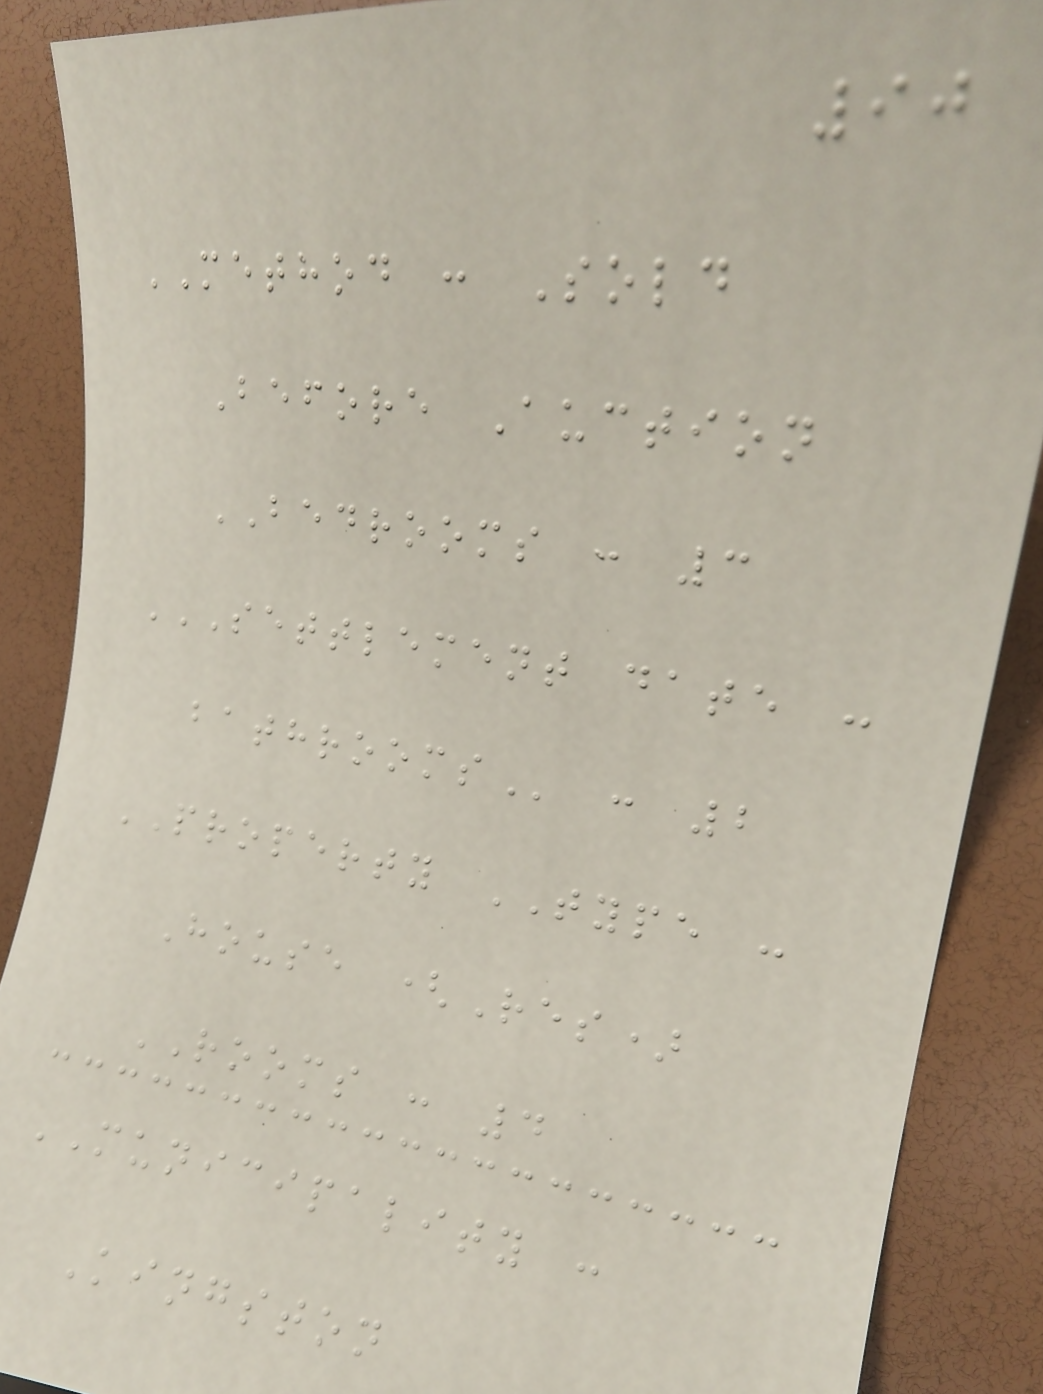90
METHOD : Sold
Before Auction
BEDROOMS : 3
SETTLEMENT DATE :
BATHROOMS : 2
PROPERTY TYPE :
House (Res)
ROOMS : 4
MUNICIPALITY :
Kingston
